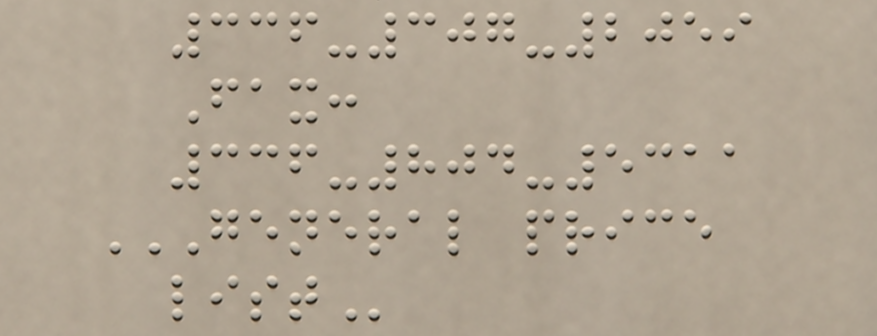336-307-2059
Fax:
336-804-5311
GENERAL PRICE
LIST
